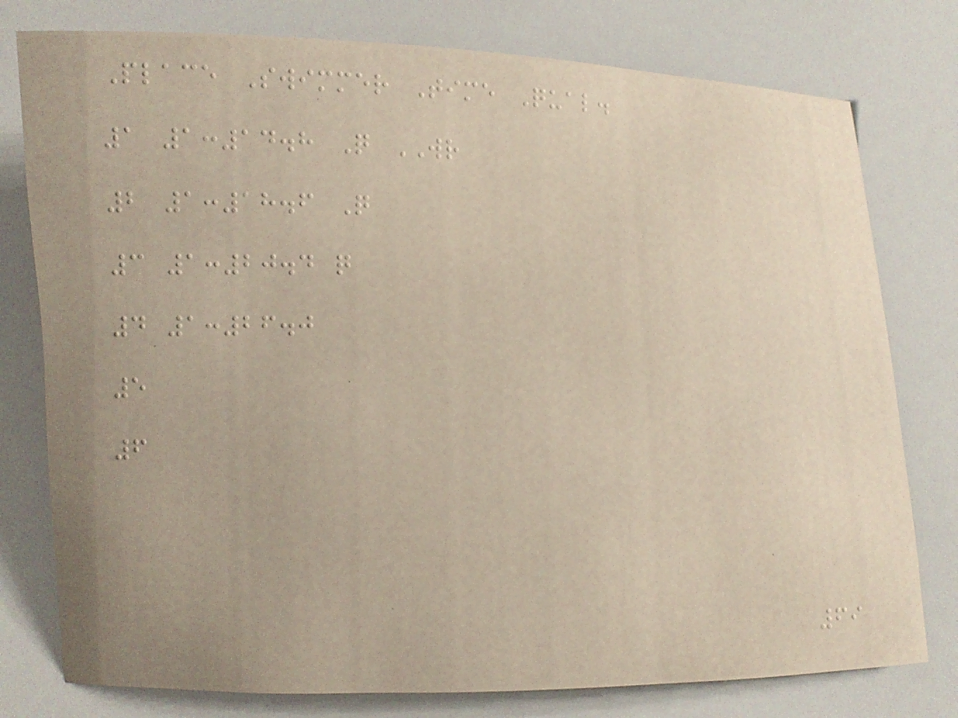Place Swimmer Time Qual.
1 1:14.8 Q WR
2 1:18.6 Q
3 1:20.4 q
4 1:26.0
5
6
69
